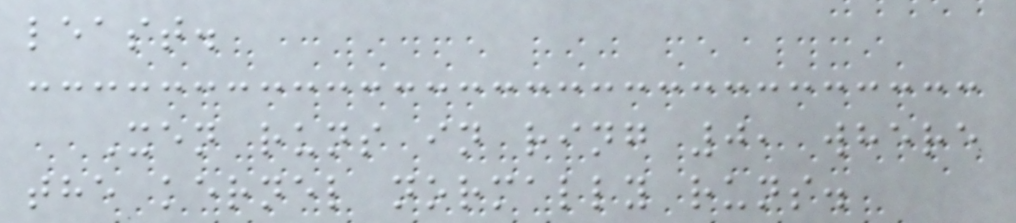least.
Xen runs in ring 0, where
the kernel normally runs.
